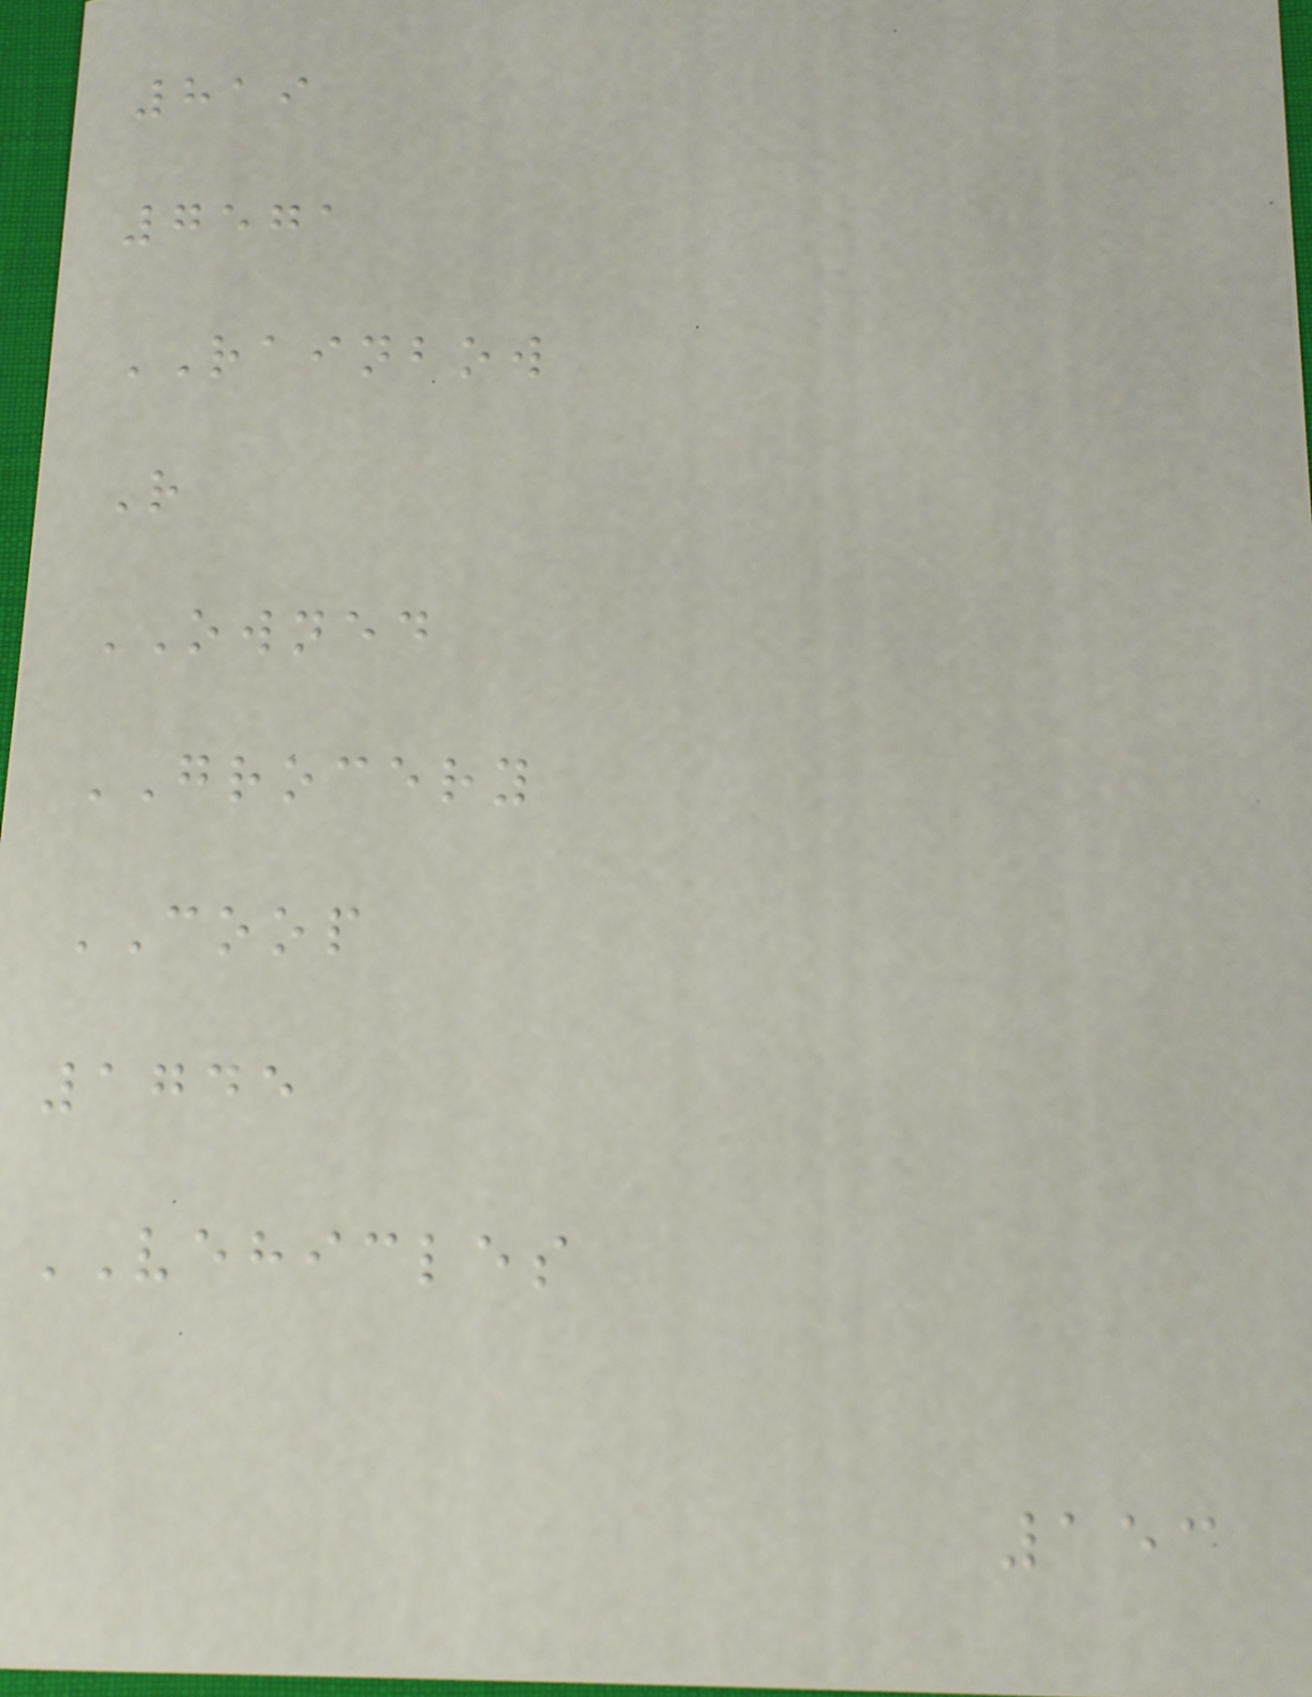819
7571
RAINBOW
R
OWNED
GROCERY
COOP
1745
VEHICLES
153
